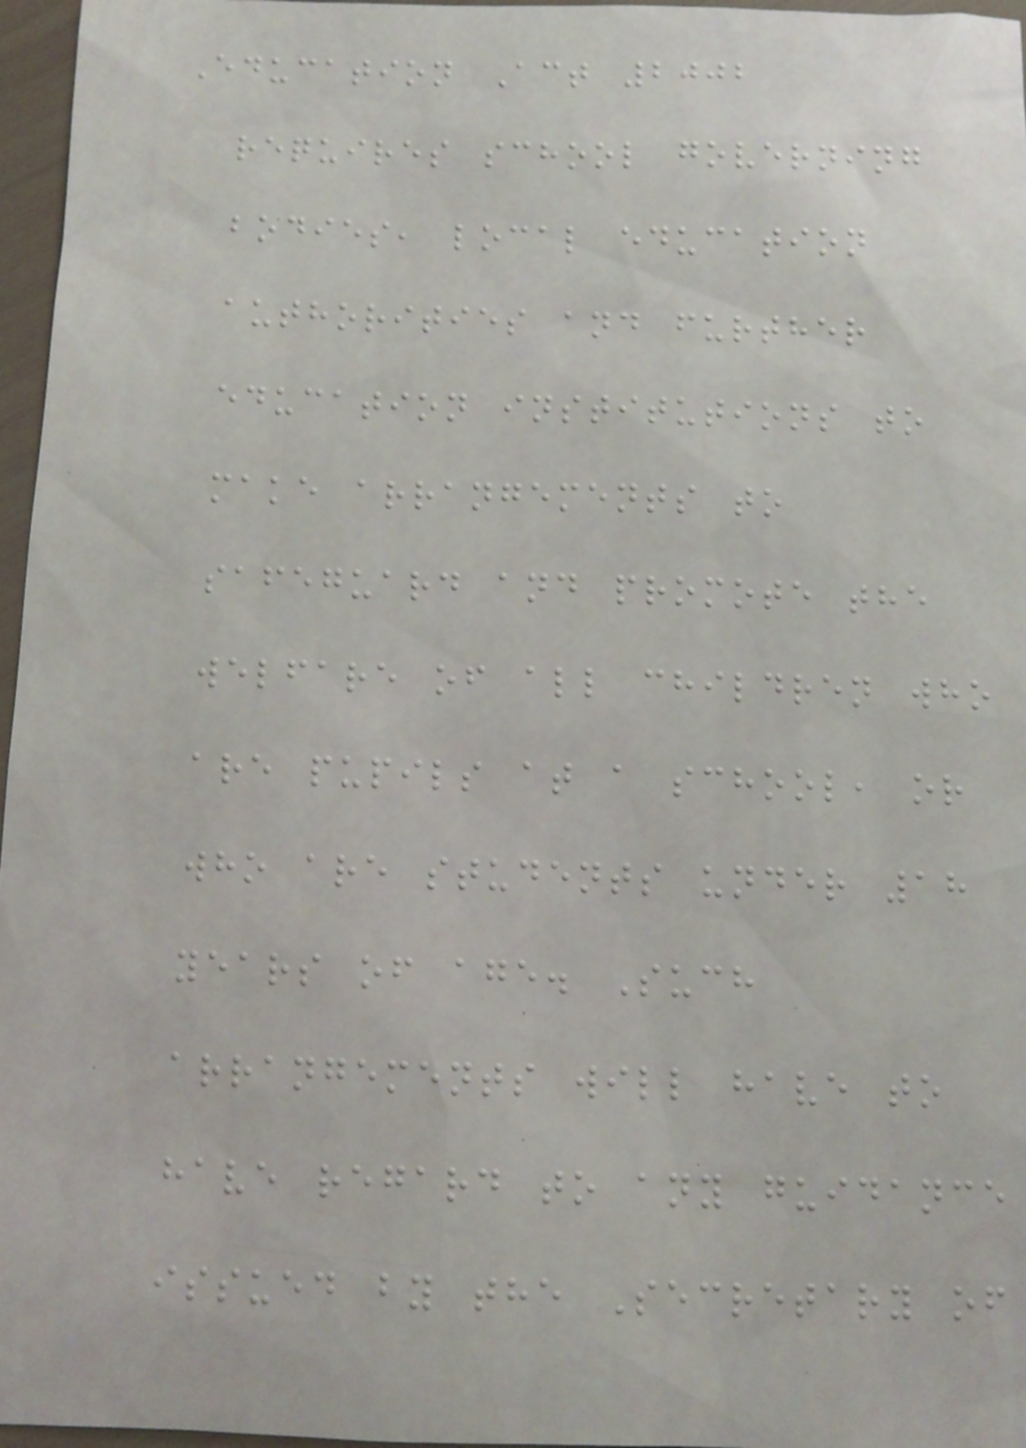Education Act 2002
requires school governing
bodies, local education
authorities and further
education institutions to
make arrangements to
safeguard and promote the
welfare of all children who
are pupils at a school, or
who are students under 18
years of age. Such
arrangements will have to
have regard to any guidance
issued by the Secretary of
